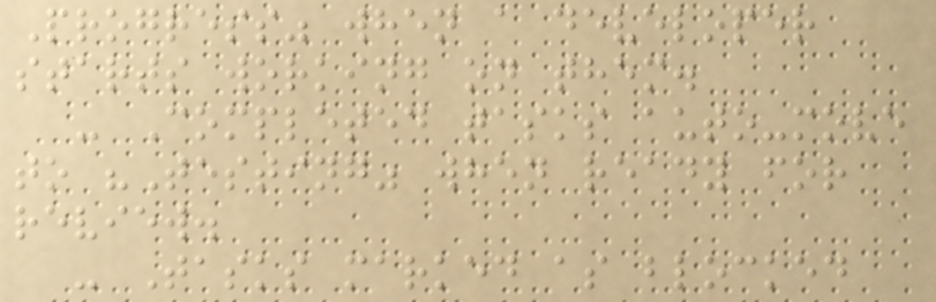Progress" when a developer
starts working on them.
- Completed tasks auto-move
to "Testing" when ready for
review.
- Tasks marked as blocked
